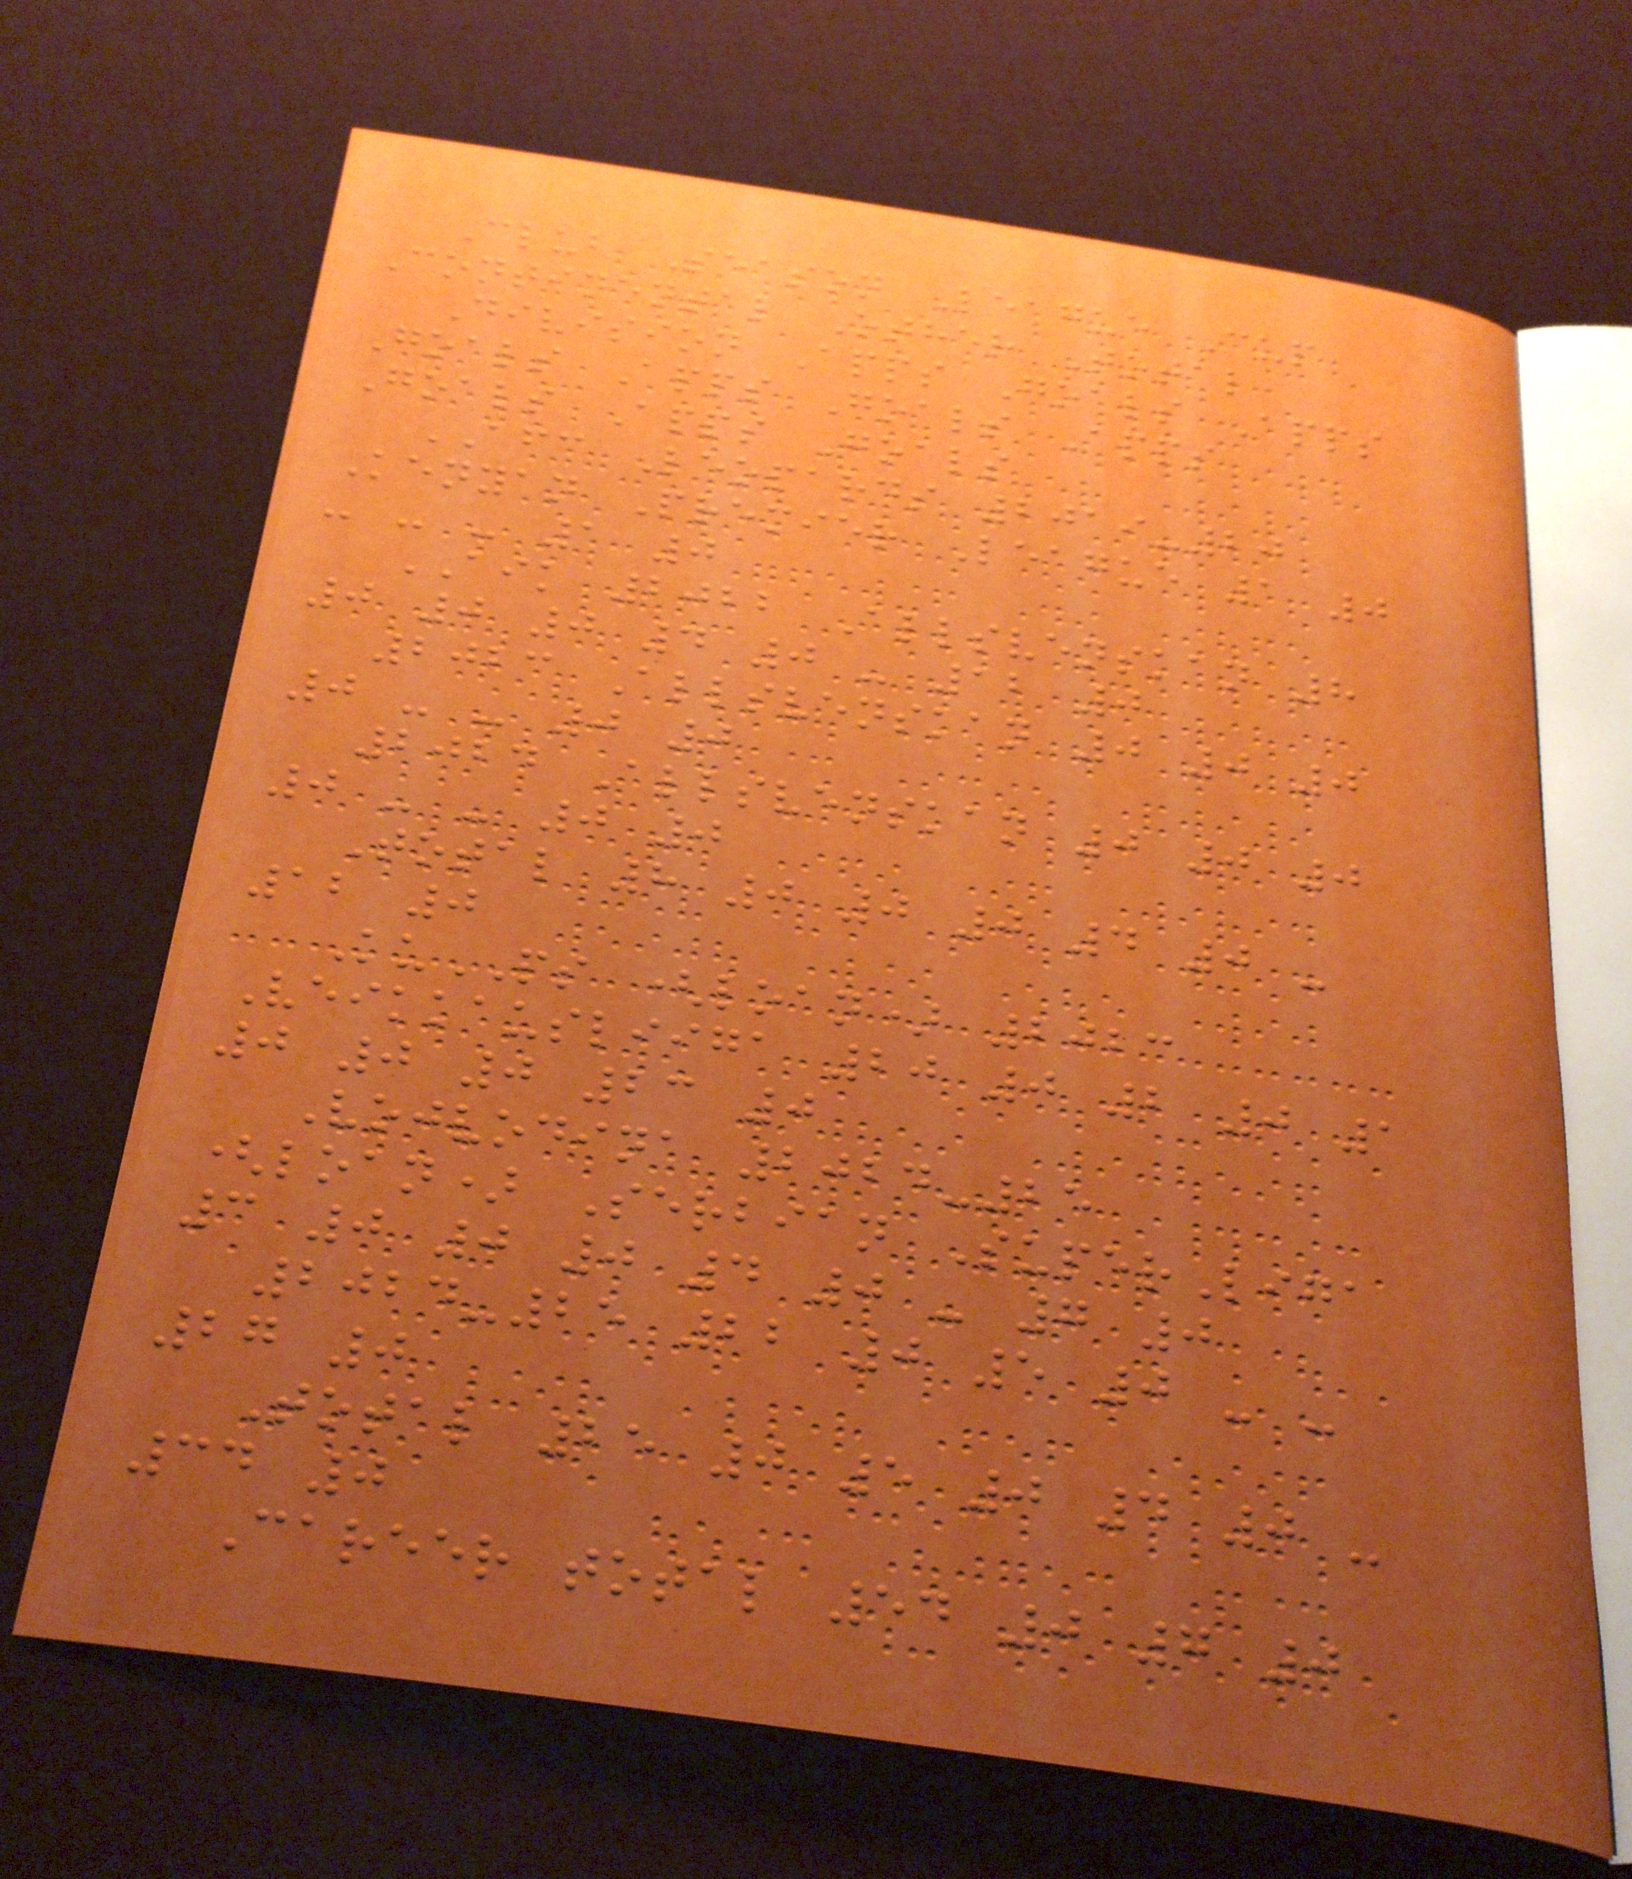Club Season League Cup
Continental Other Total
Division Apps Goals Apps
Goals Apps Goals Apps
Goals Apps Goals
AFC Leopards 2019-20
Kenyan Premier League 1 0
- - - 1 0
AIK 2022 Allsvenskan 8
0 0 0 4 0 - 12 0
2023 Allsvenskan 0 0 0
0 - - 0 0
2024 Allsvenskan 0 0 0
0 - - 0 0
Total 8 0 0 0 4 0 -
12 0
KuPS (loan) 2023
Veikkausliiga 20 0 2 0 1
0 0 0 23 0
Vojvodina 2024-25
(loan) Serbian SuperLiga
3 0 0 0 4 0 - 7 0
2024-25 22 0 5 0 - -
27 0
Total 25 0 5 0 4 0 -
34 0
Career total 54 0 7 0
